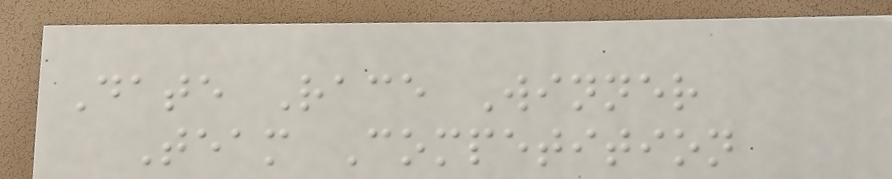Date Race Winner
Team Competition
